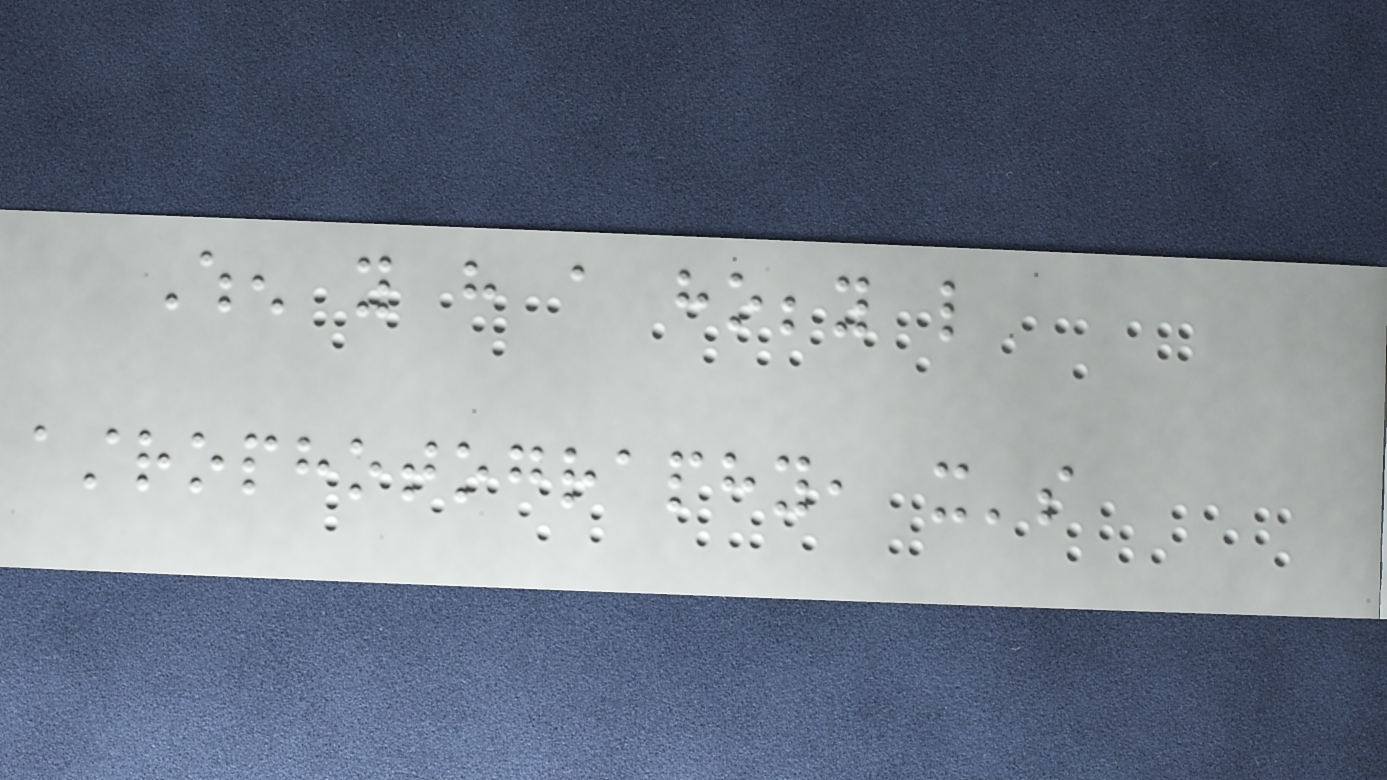When you have a hobby like
astrophotography, it's
